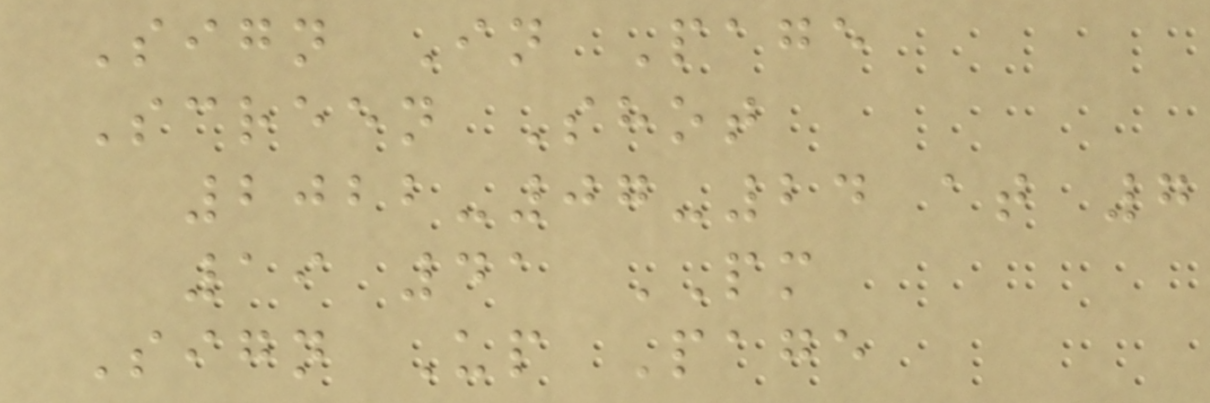Sign In Page
Screen Shot
2022-07-24 at 7
19 41 PM
Sign Up Page
